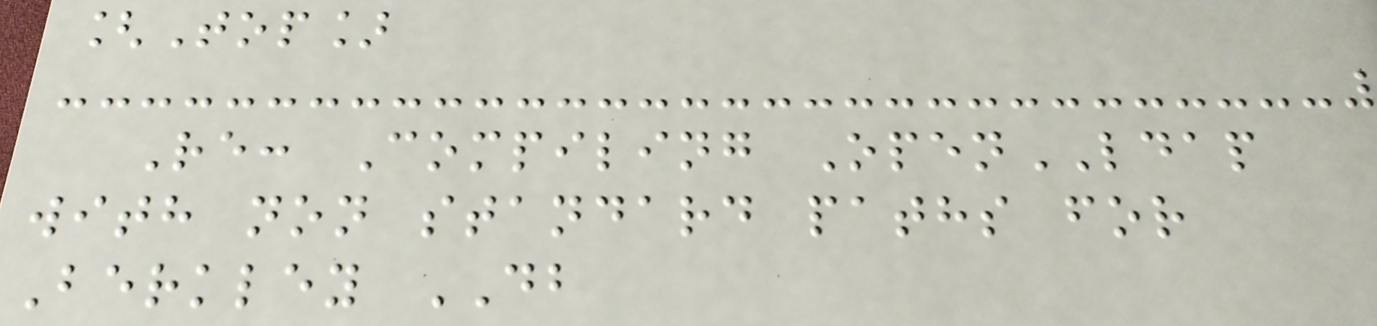[Top]
Re: Compiling OpenLDAP
with non standard paths for
Berkley DB
